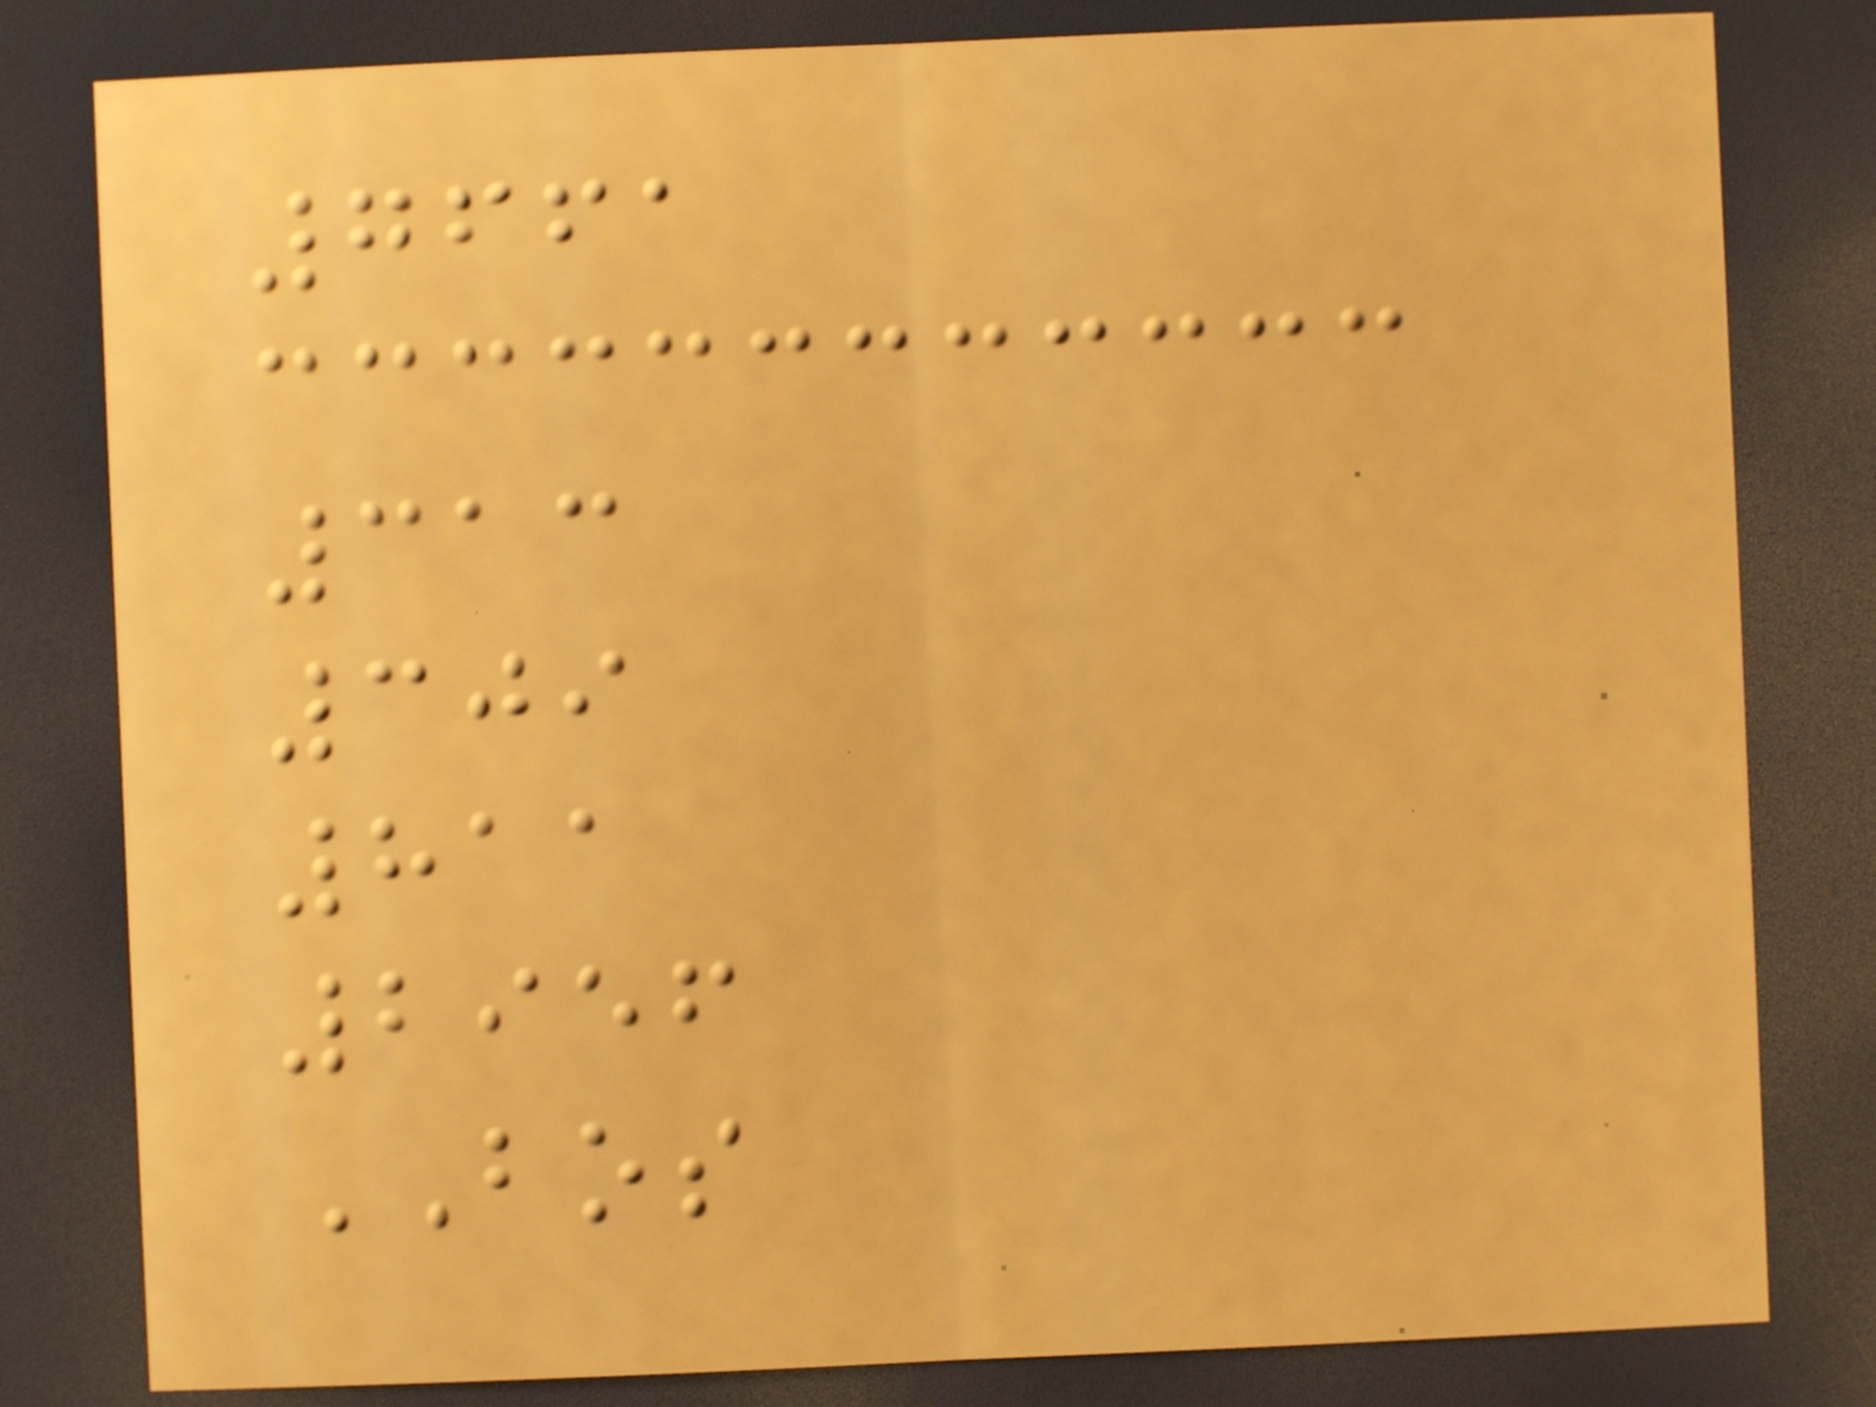7661
313
309
811
2956
BOS
